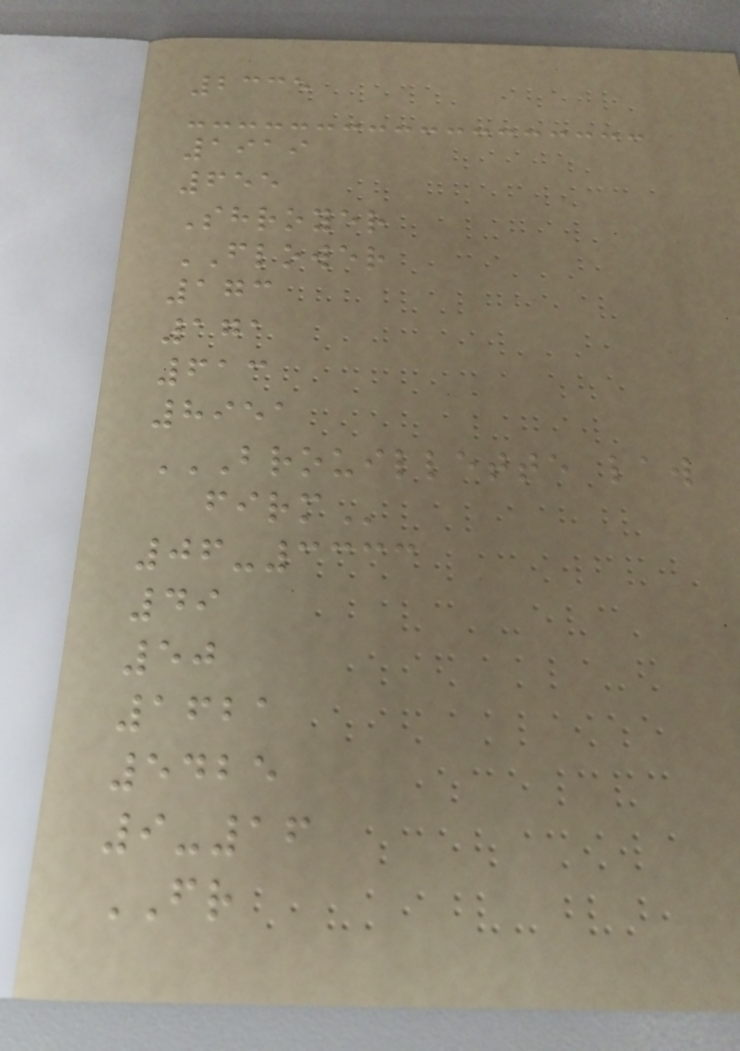2335
1919
655
Shroyer
FLOWER
173
171
613
8951
BROUILLETTE LAW
FIRM
06-3333
49
50
1621
5425
9-16
FR
